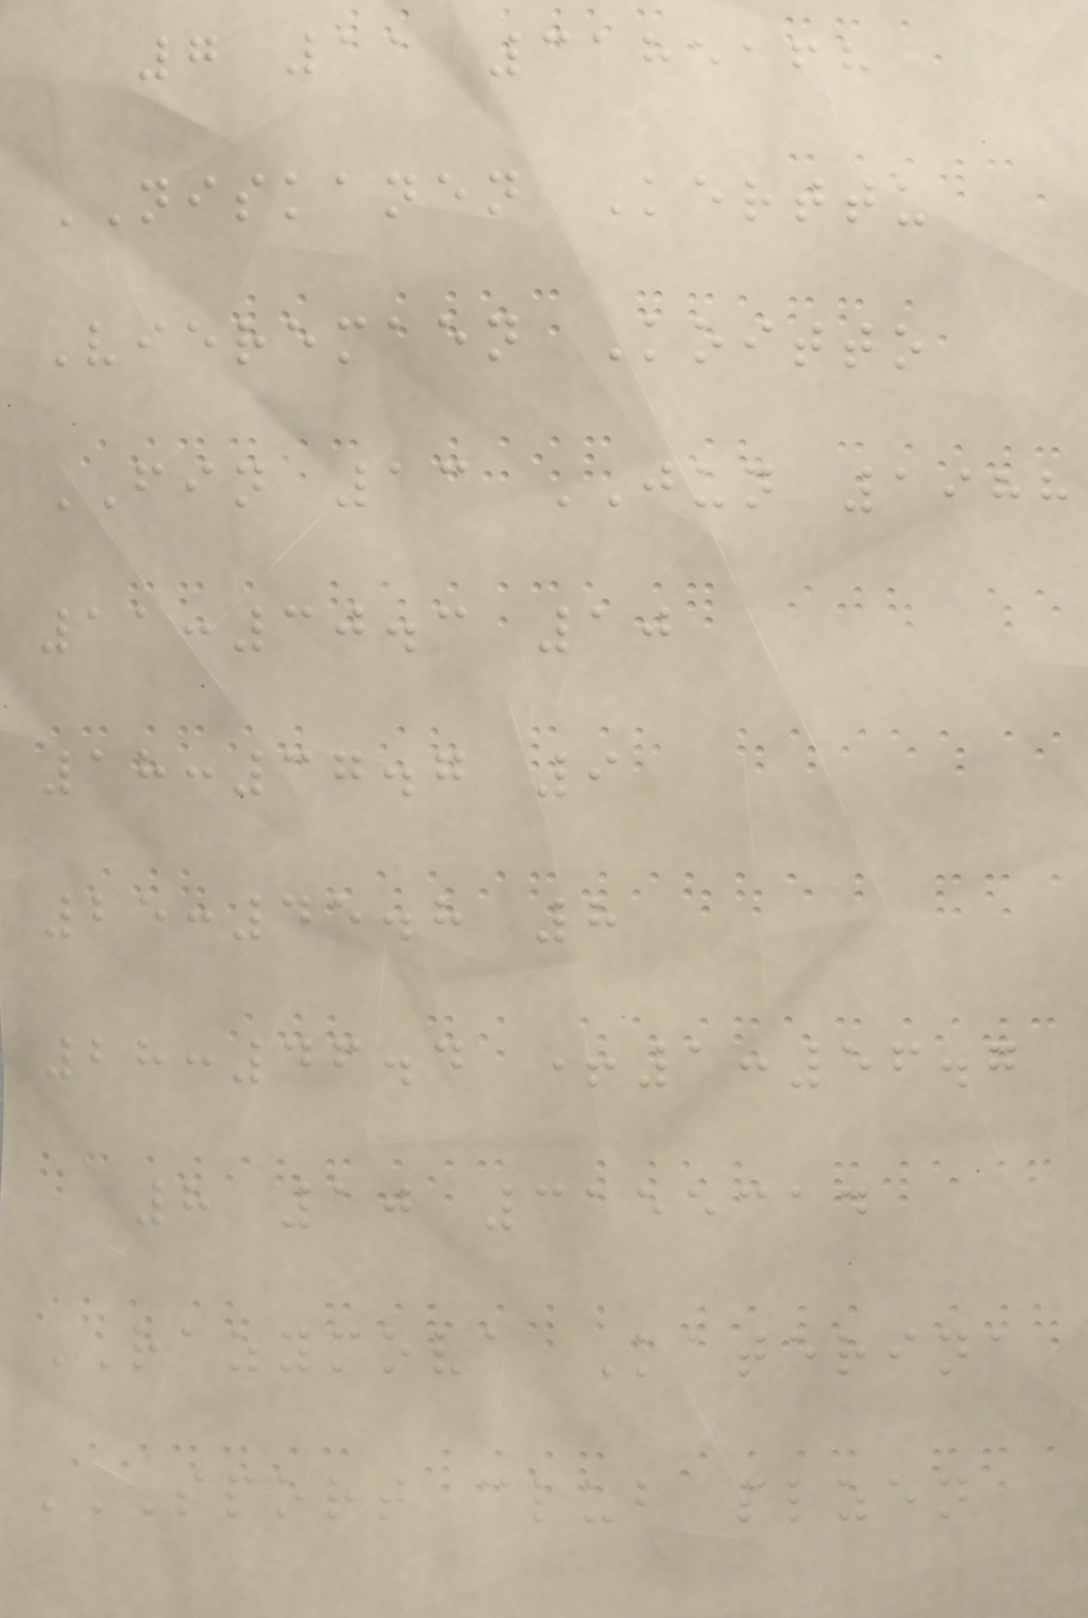7 11 3185168
NISKANEN Kerttu
Vieremaen Koitto
FIN 13 JUN 1988
11:30.3 10
18:37.7 9
25:45.8 8
28:46.4 +1:56.7
8 10 3155314
RAZYMOVA Katerina
SPORT CLUB PLZEN
